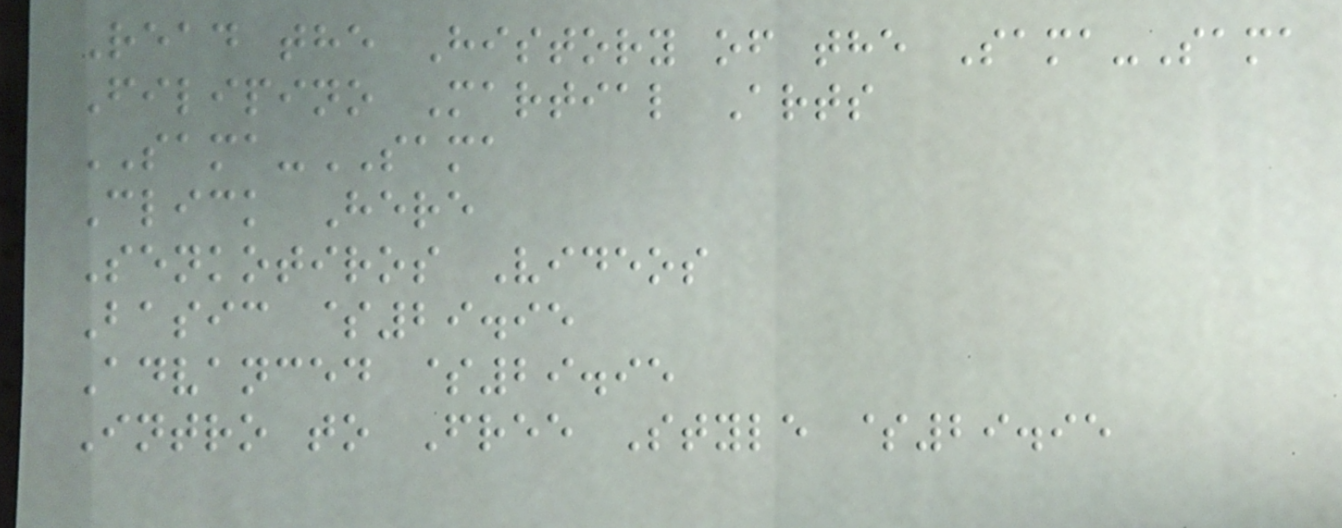Read the History of the Sama-Sama
Filipino Martial Arts
SAMA-SAMA
Click Here
Senkotiros Videos
Basic $29.95
Advanced $29.95
Intro to Free Style $29.95
